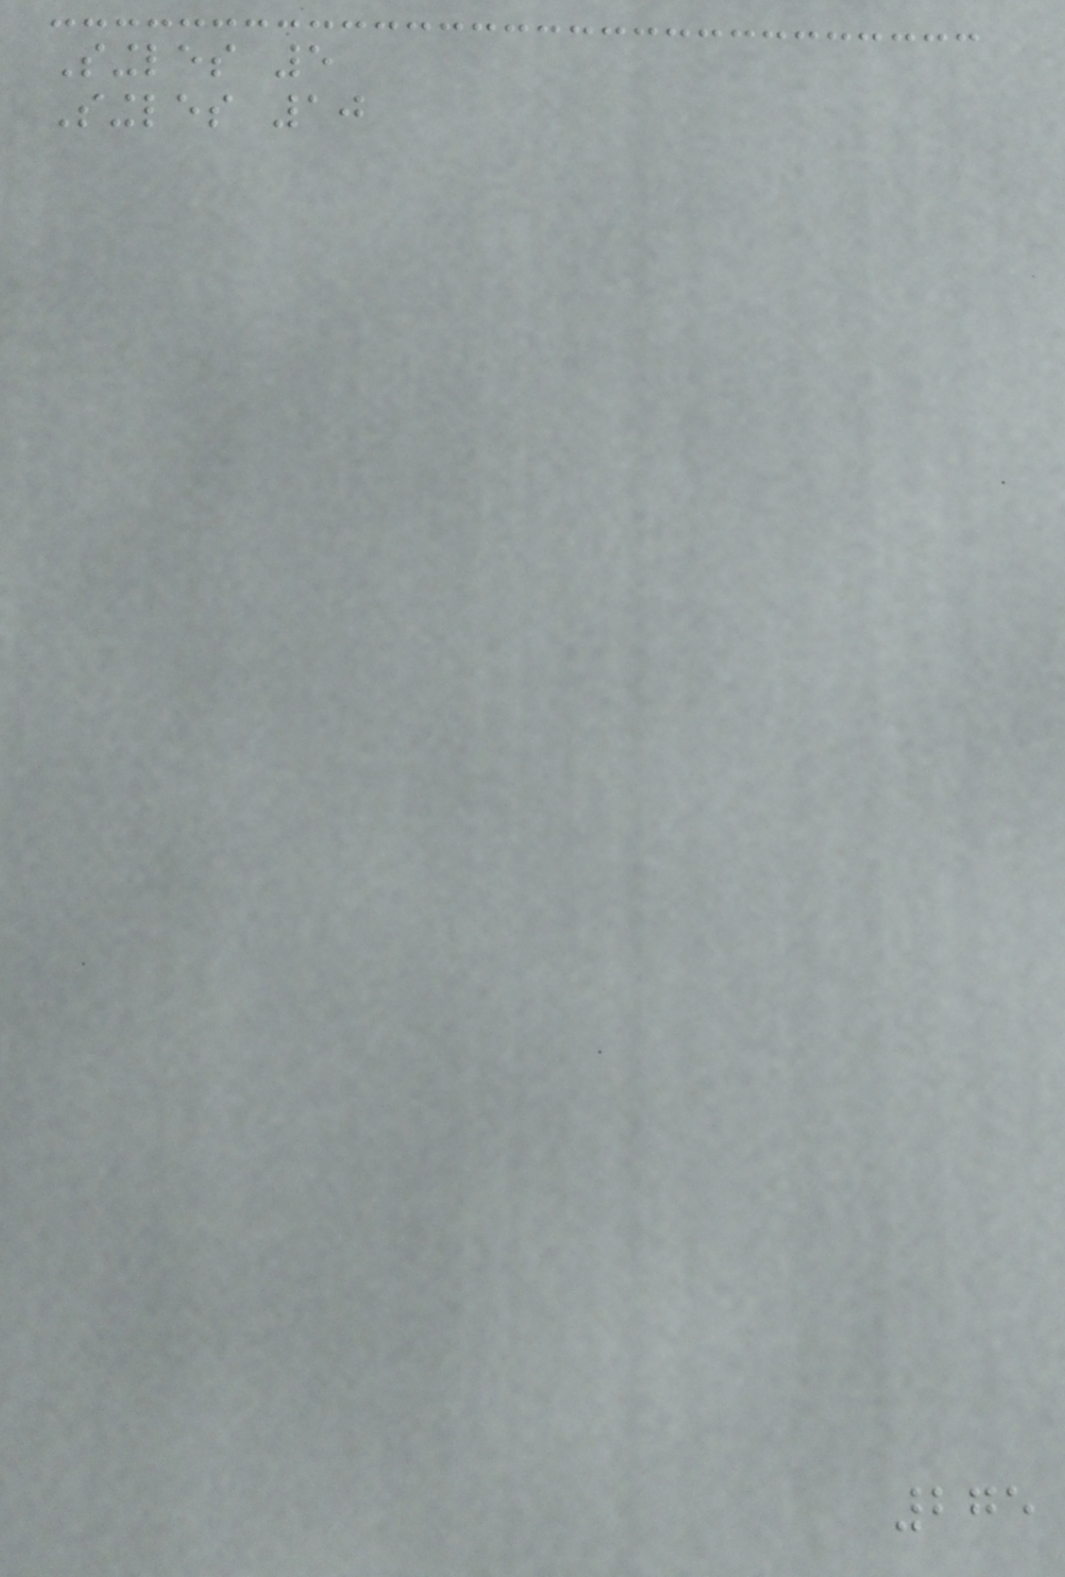Singles 5
Singles 10
275
